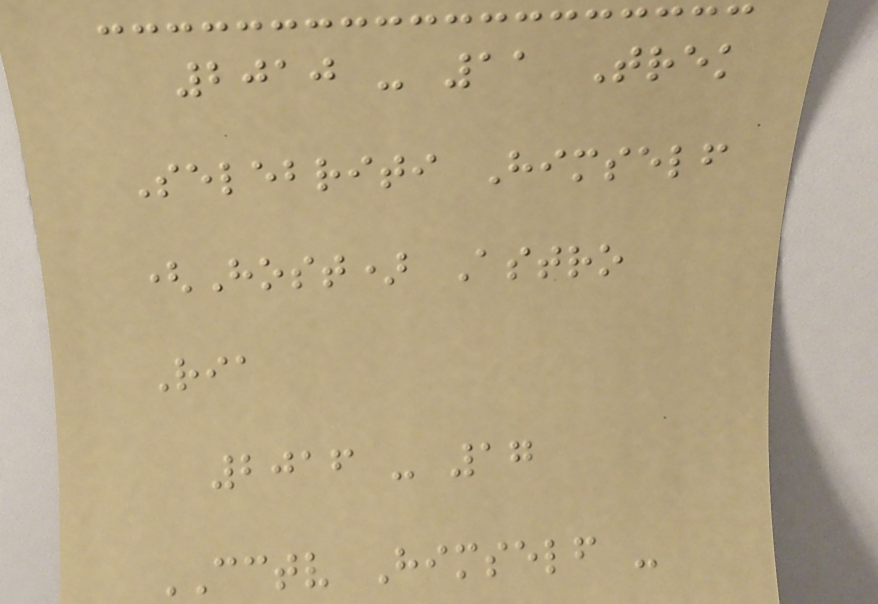2010 - 11 Trek
Selebriti Himself
(Host) Astro
Ria
2016 - 17
CCTV Himself -
